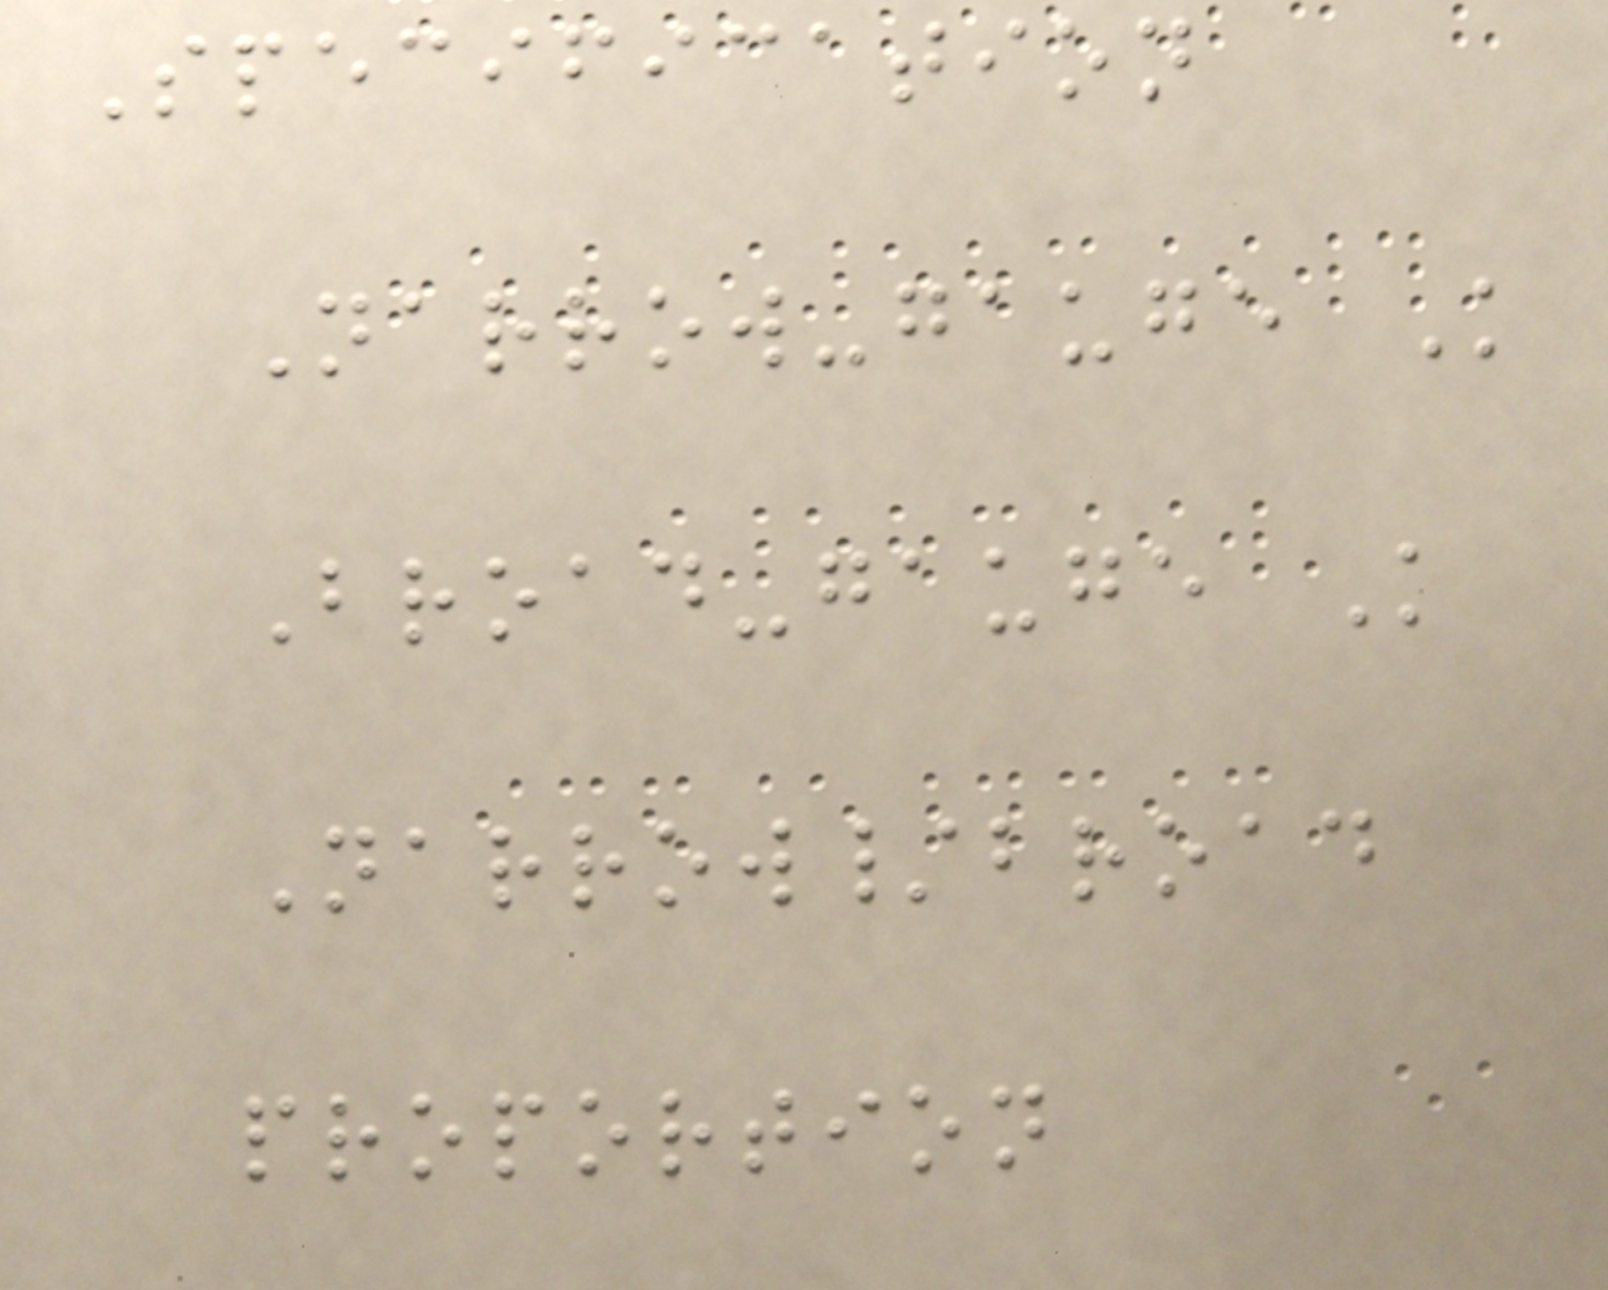Specification
Narrow-gauge K
Broad-gauge K
Narrow/broad
proportion
